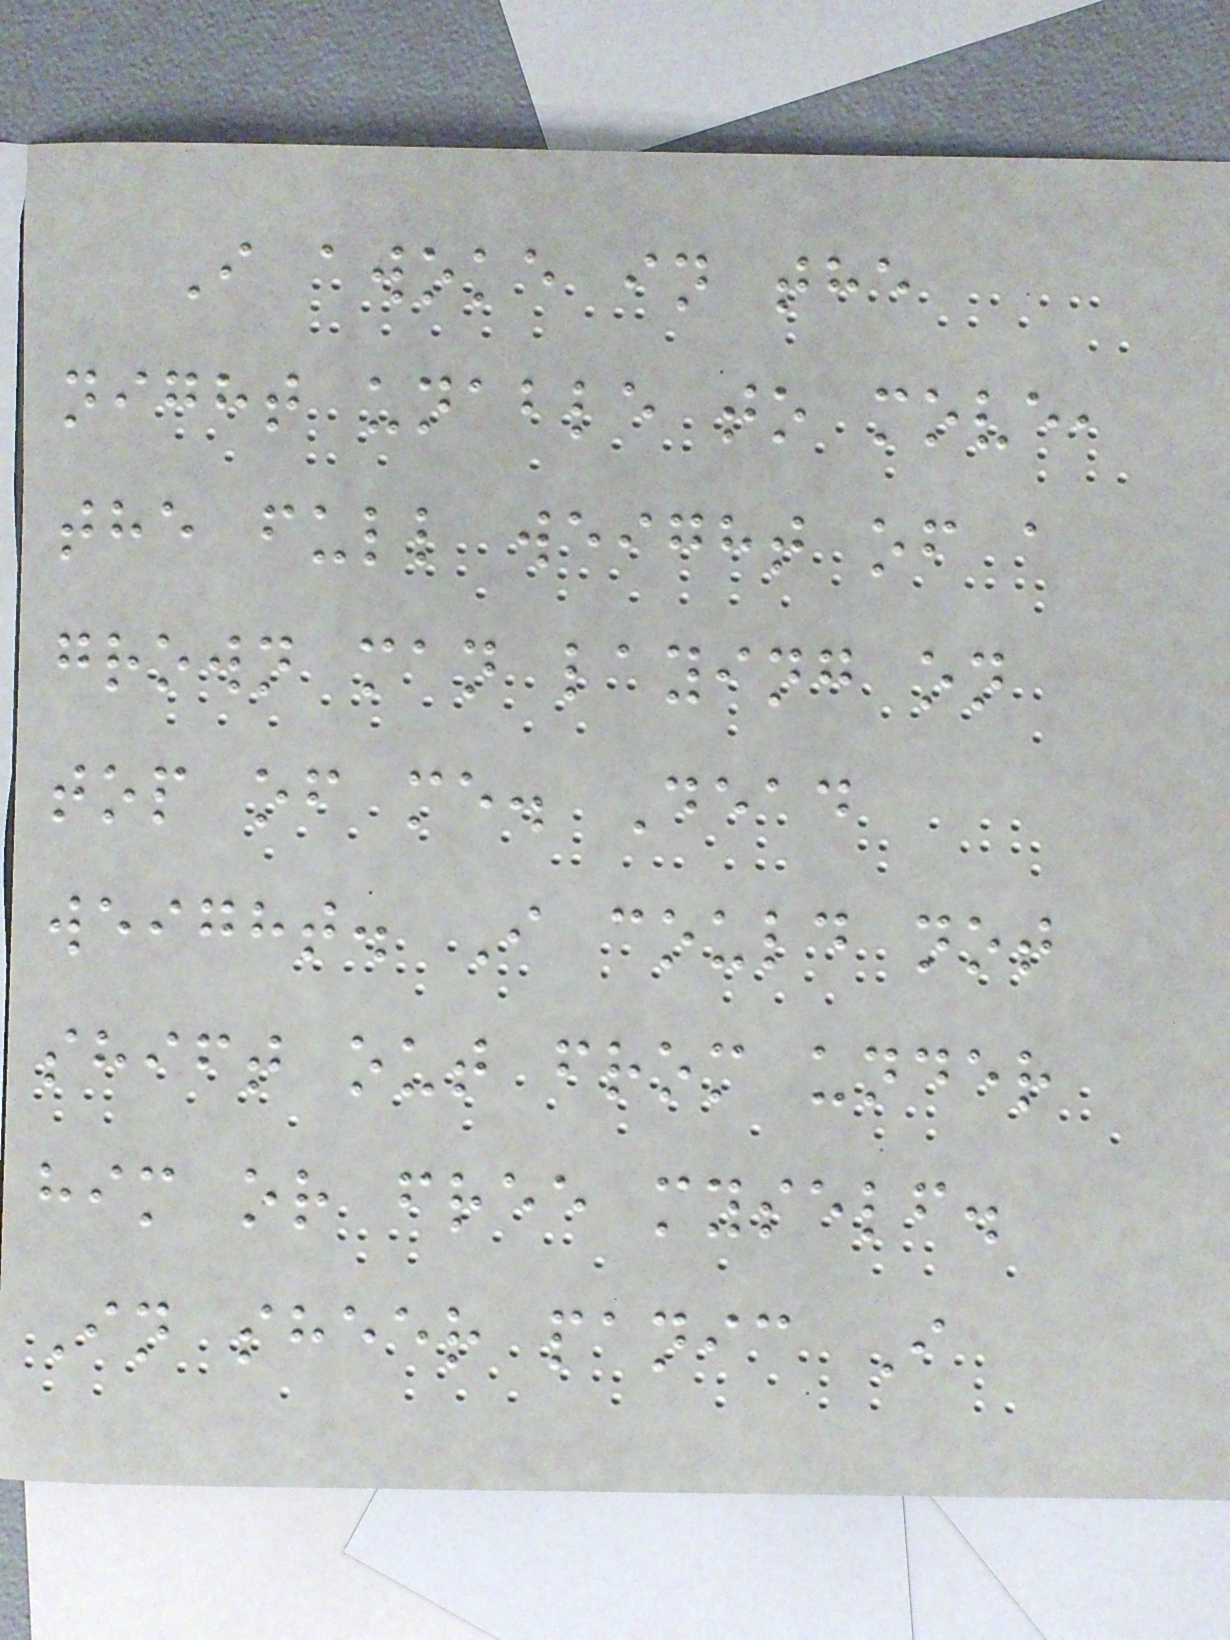I awoke in the
night unable to move,
the full weight of a
grown man laying on
top of me. Dead
weight. I could not
shift out from under
him or free myself.
In sheer panic I
